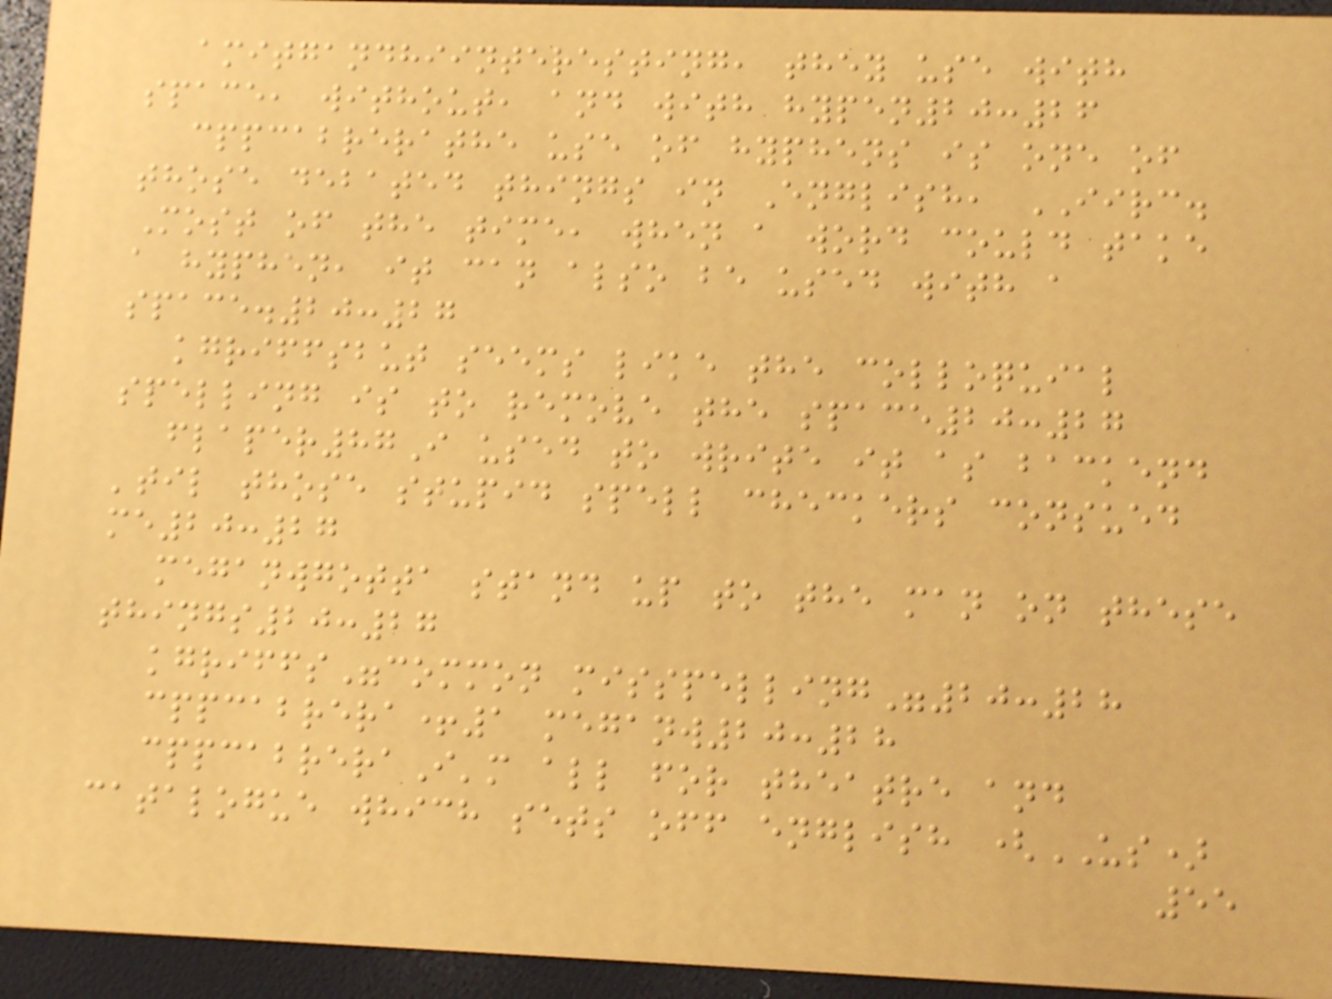amitgandhiinteresting, they use with
space, without, and with hypen20:26
cppcabrerathe use of hyphens is one of
those debated things in English, IIRC.
Most of the time, when a word could take
a hyphen, it can also be used with a
space.20:27
kgriffsbut seems like the colloquial
spelling is to remove the space20:27
flaper87I used to write it as backend
'til those stupid spell checkers consued
me20:27
meganwgotta stand up to the man on these
things20:27
kgriffs"common misspelling"20:28
cppcabrera+1 meganw20:28
cppcabreraI'm all for theatre and
catalogue which sets off english (US)
55
